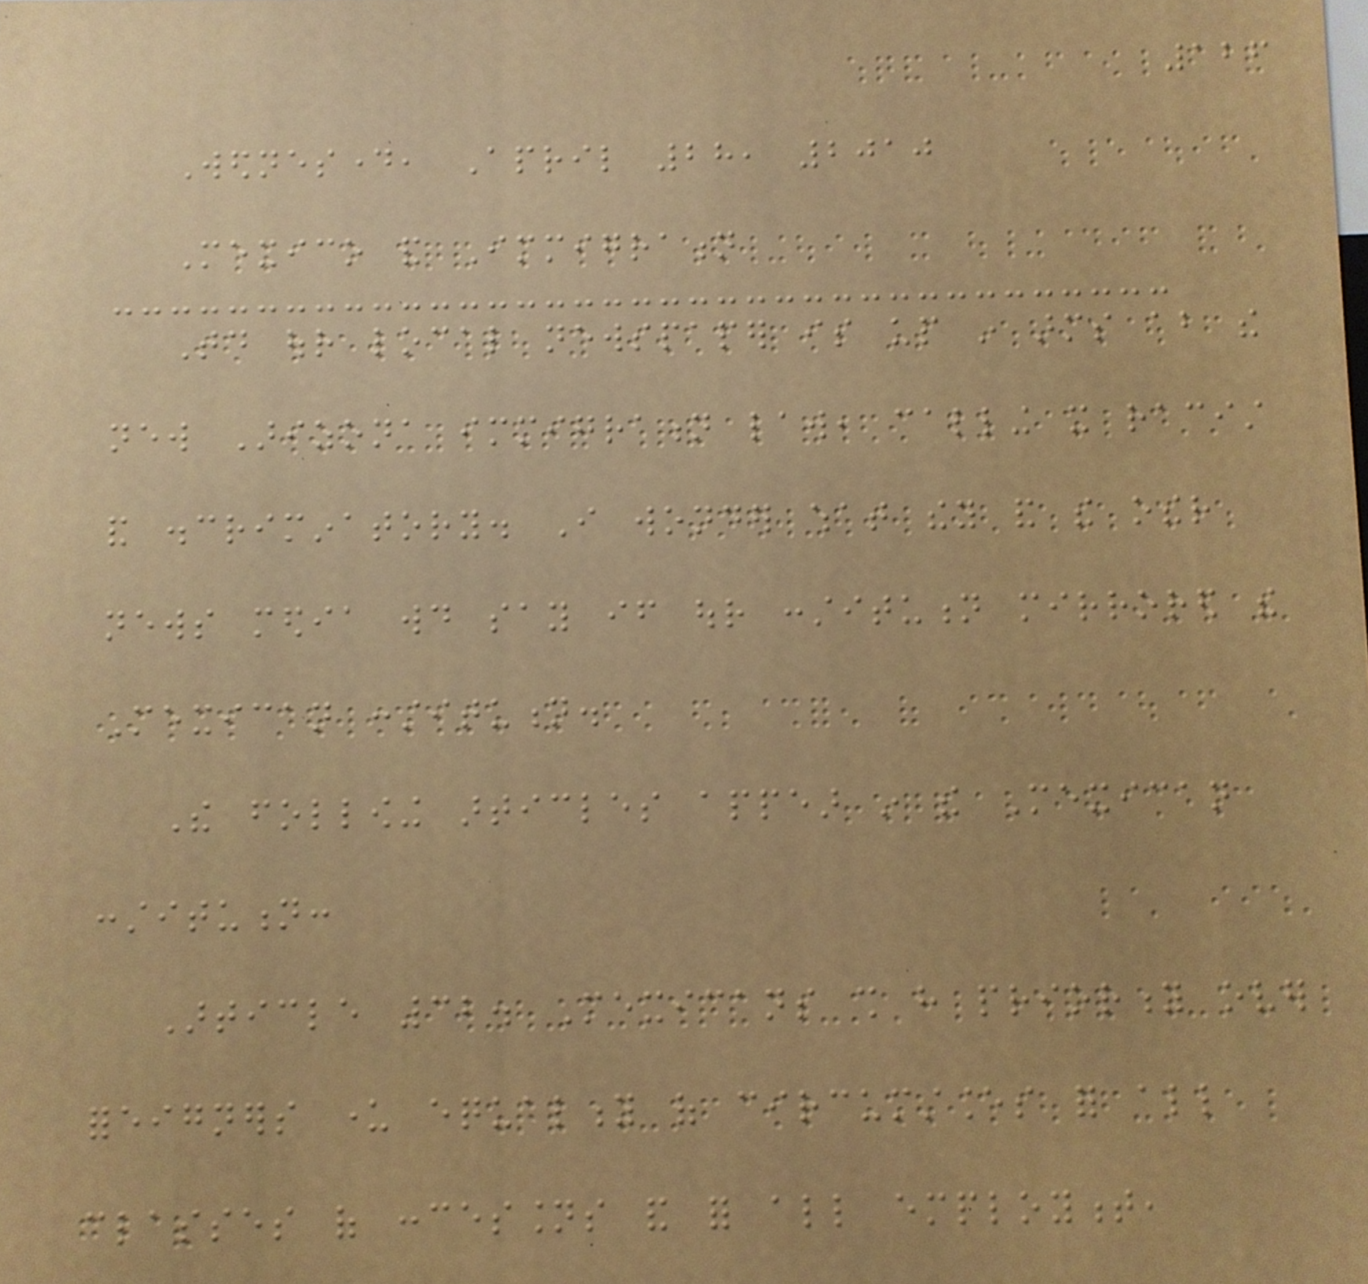126
Wednesday, April 28, 2010
Mexico and Immigration
Today our local newspaper is up in arms about the
new Arizona immigration law, calling it racist
and discriminatory. I wonder what they and the other
news media would say if our constitution mirrored the
Mexican constitution.
The following articles appear in the Mexican
constitution:
Article 32. Mexicans shall have priority over
foreigners under equality of circumstances for all
classes of concessions and for all employment,
